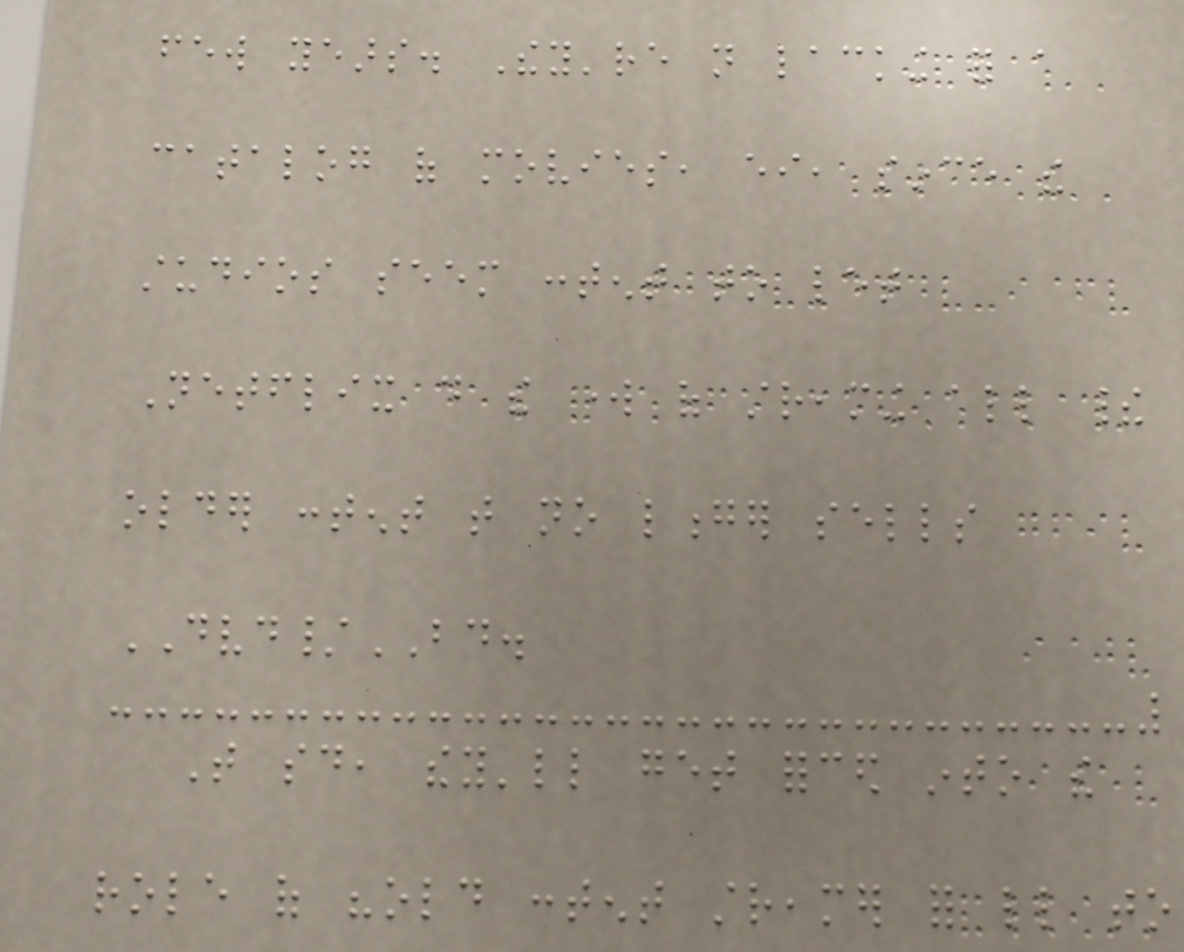few years. They're not lacking for a
catalog of movies, either, since the
studios seem content to let
Netflix do the work of streaming all their
older content that no longer sells
DVD/BD.
That said, they'll get forced into the
role of "old content streamer for little to
